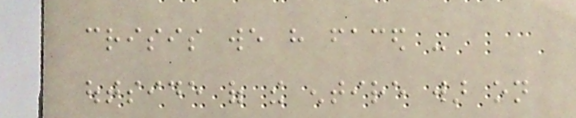crisis we have faced -
outside of the entire war on
